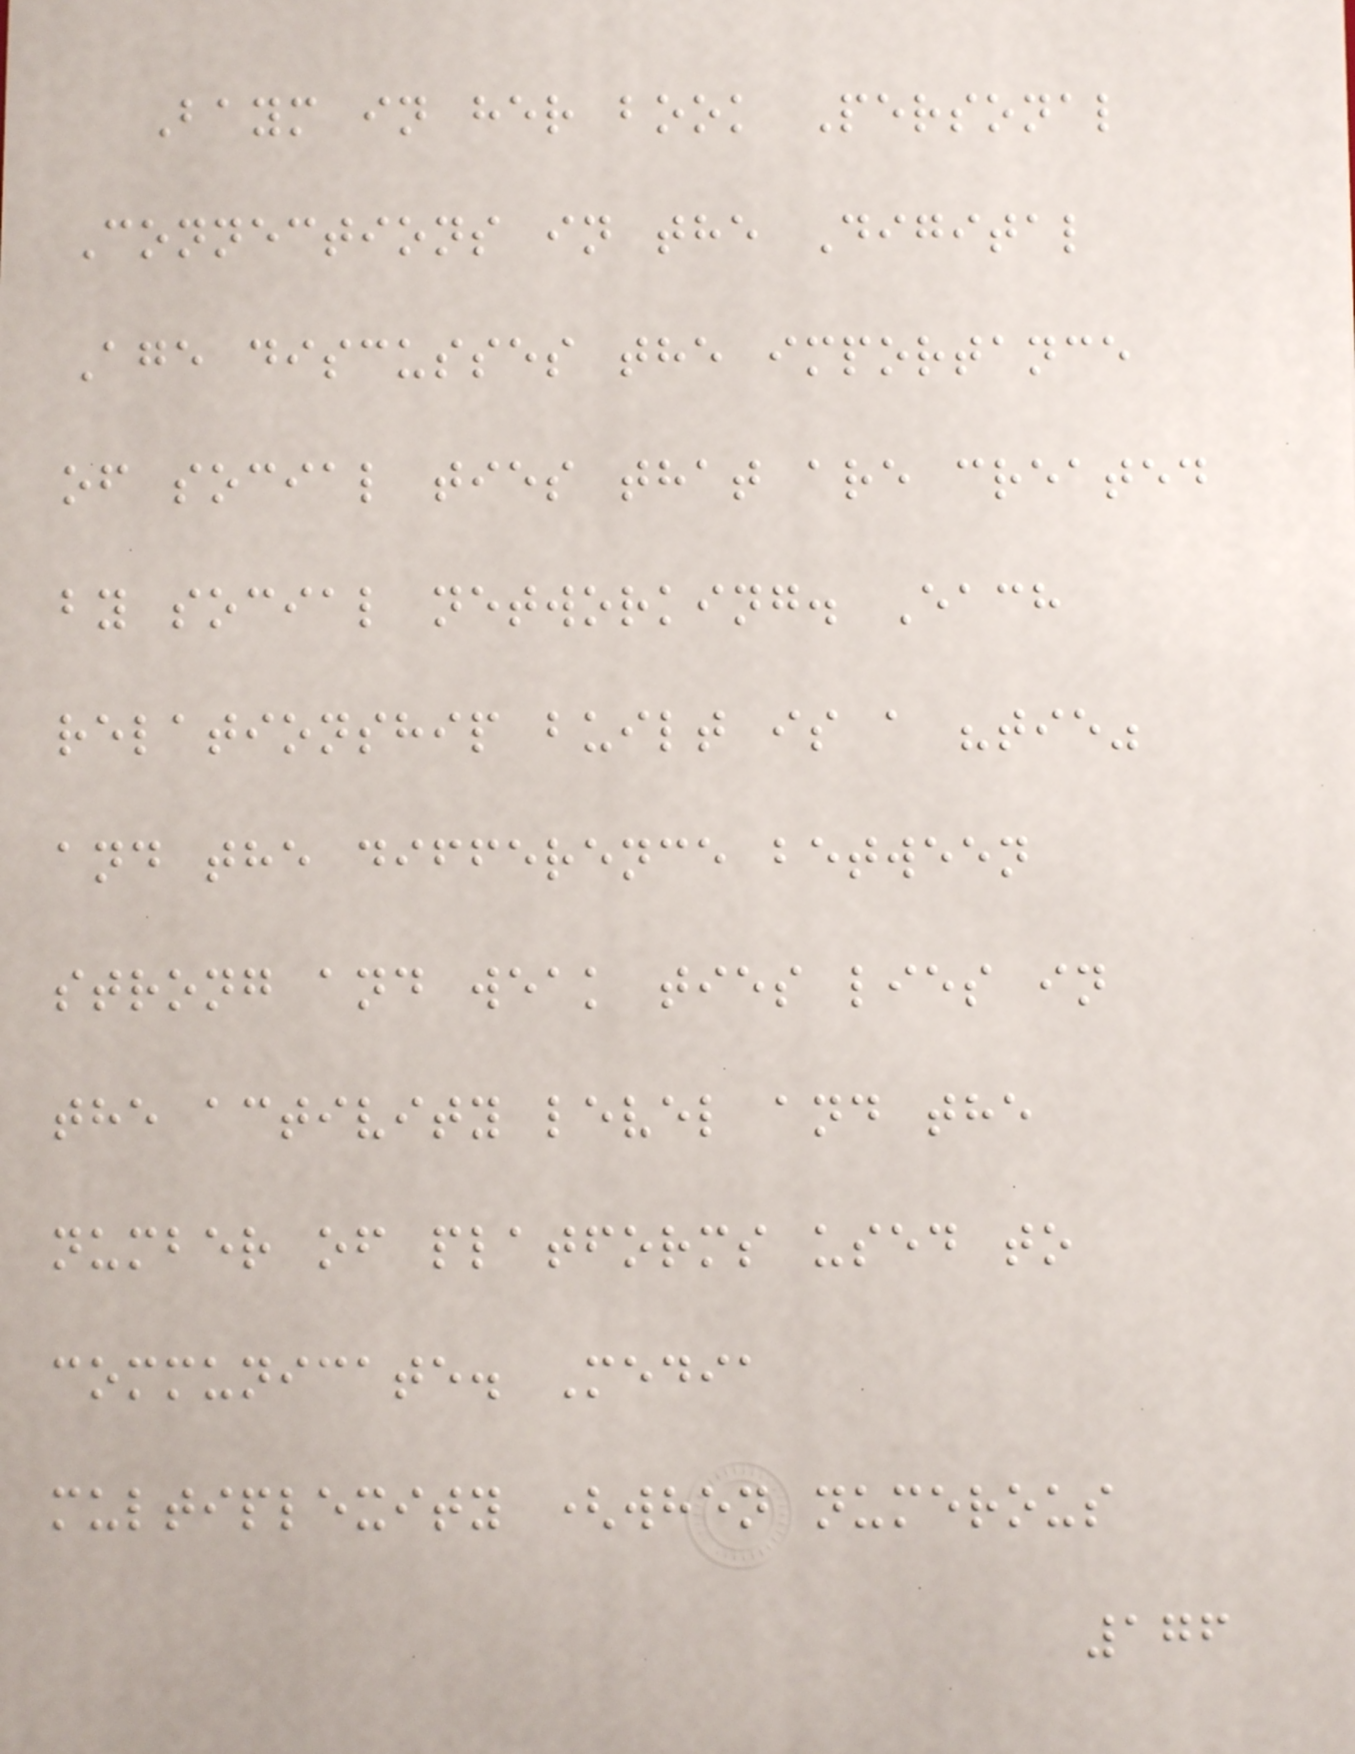Baym in her book Personal
Connections in the Digital
Age discusses the importance
of social ties that are created
by social networking. Each
relationship built is a "tie"
and the difference between
strong and weak ties lies in
the activity level and the
number of platforms used to
communicate. Media
multiplexity (when numerous
176
